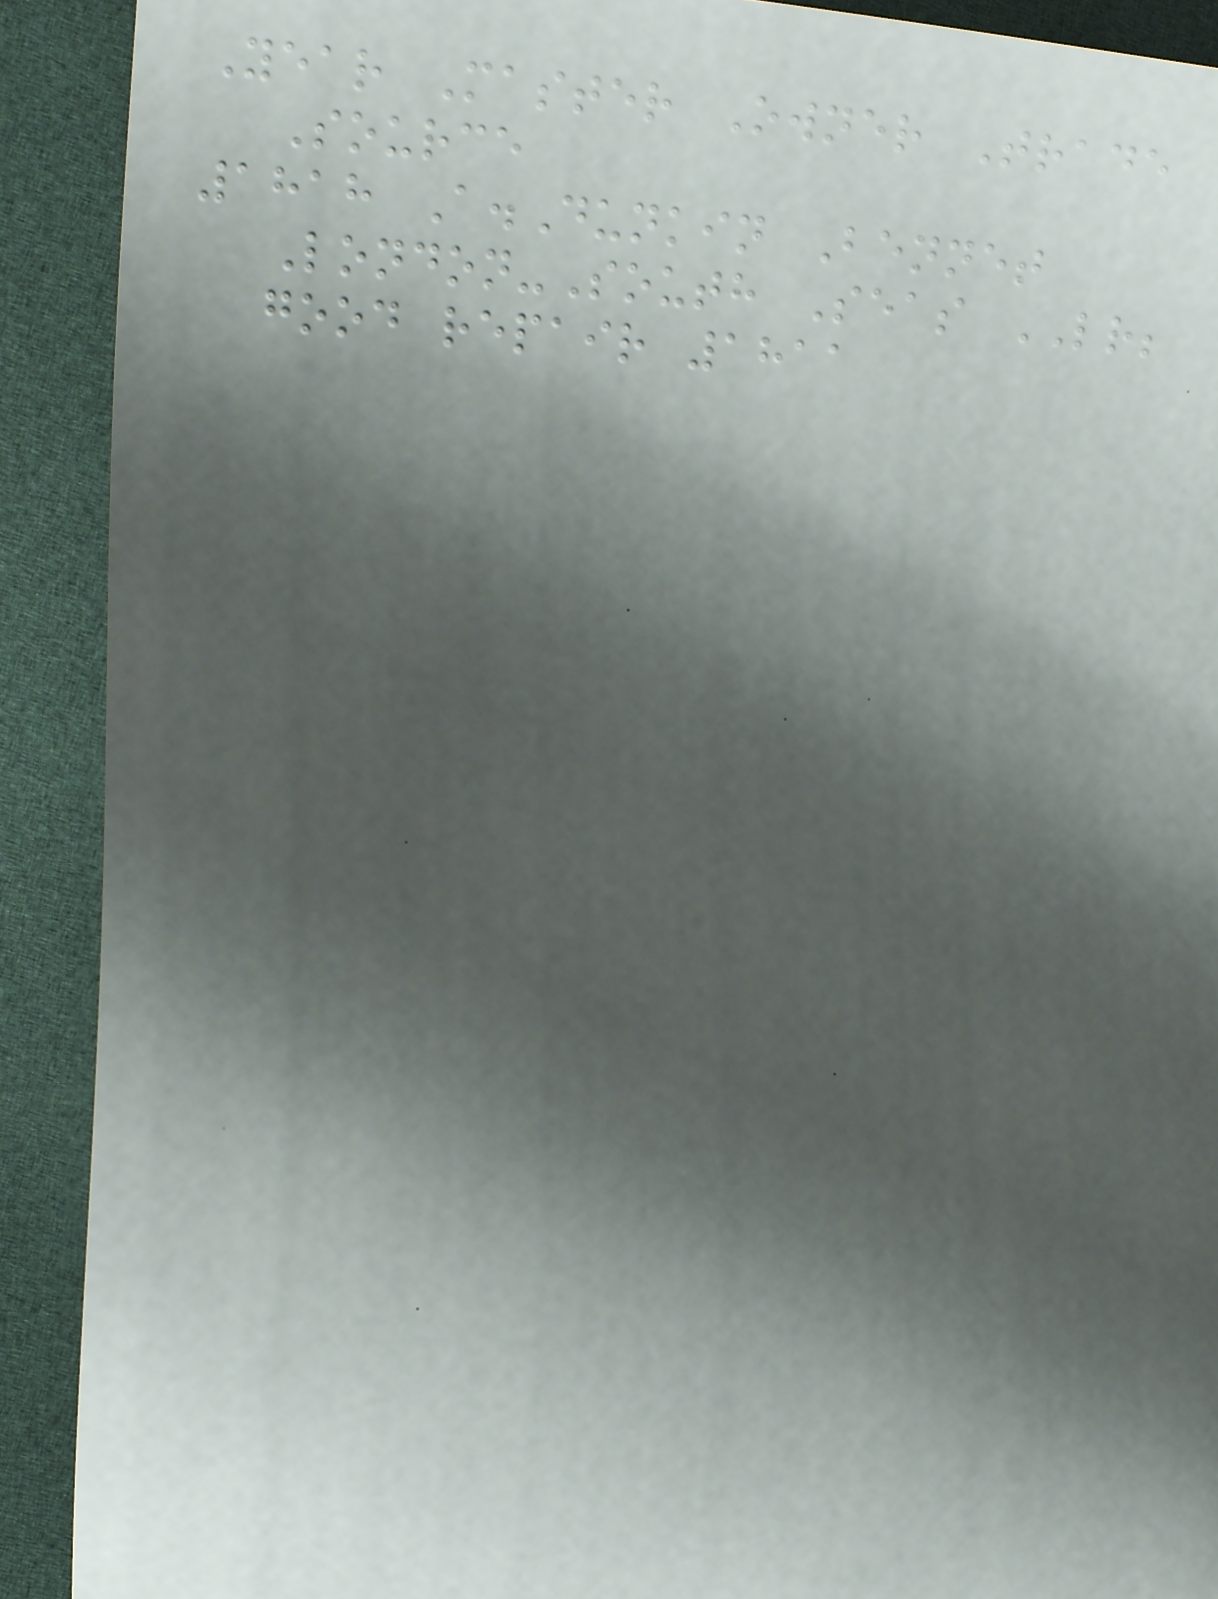Year Master Owner Trade
Source
1818 A.Dunkin Bennet
London-South Seas LR;
good repair 1811
